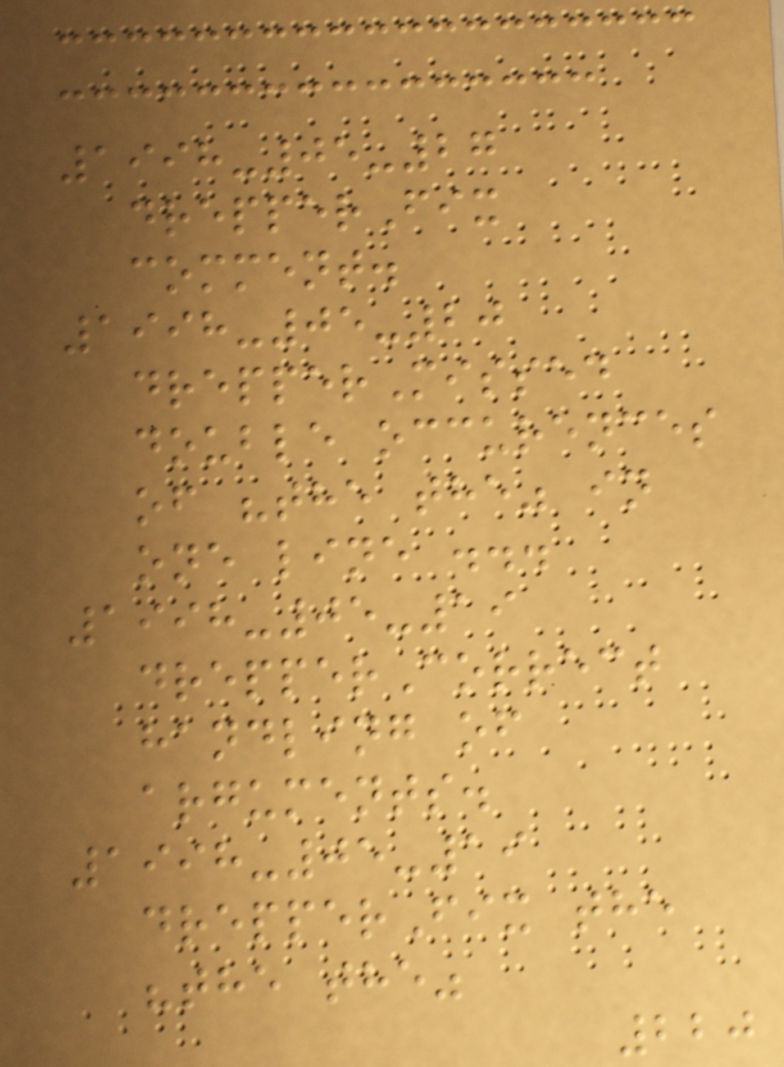1998-05-27
drepperFix
comment.
1998-05-20
drepperMissed
double occurences
of "the the" in
one line ...
1998-05-19
drepperCorrect
handling of
arguments.
1998-05-19
drepperFix the
"the the"
220
